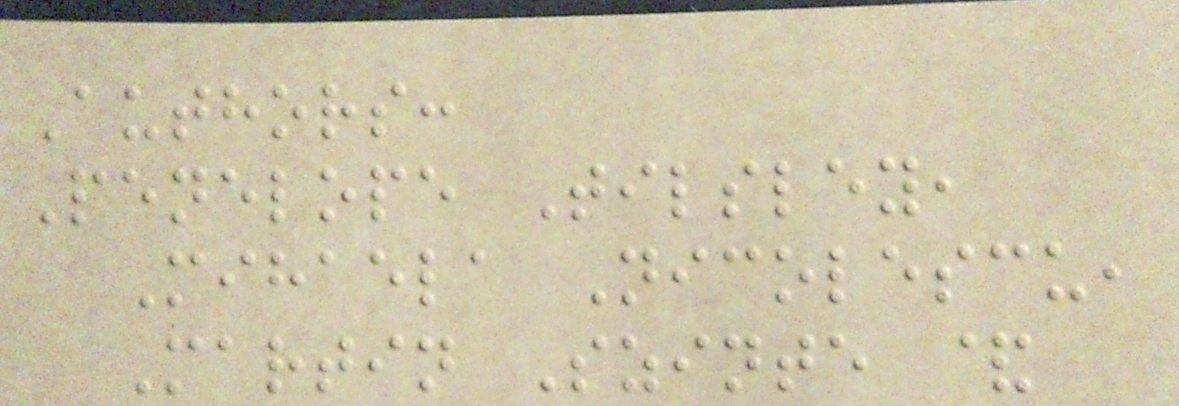Authors:
Penelope Tilsley,
Mihaela Nicolescu,
Martin Szinte &
